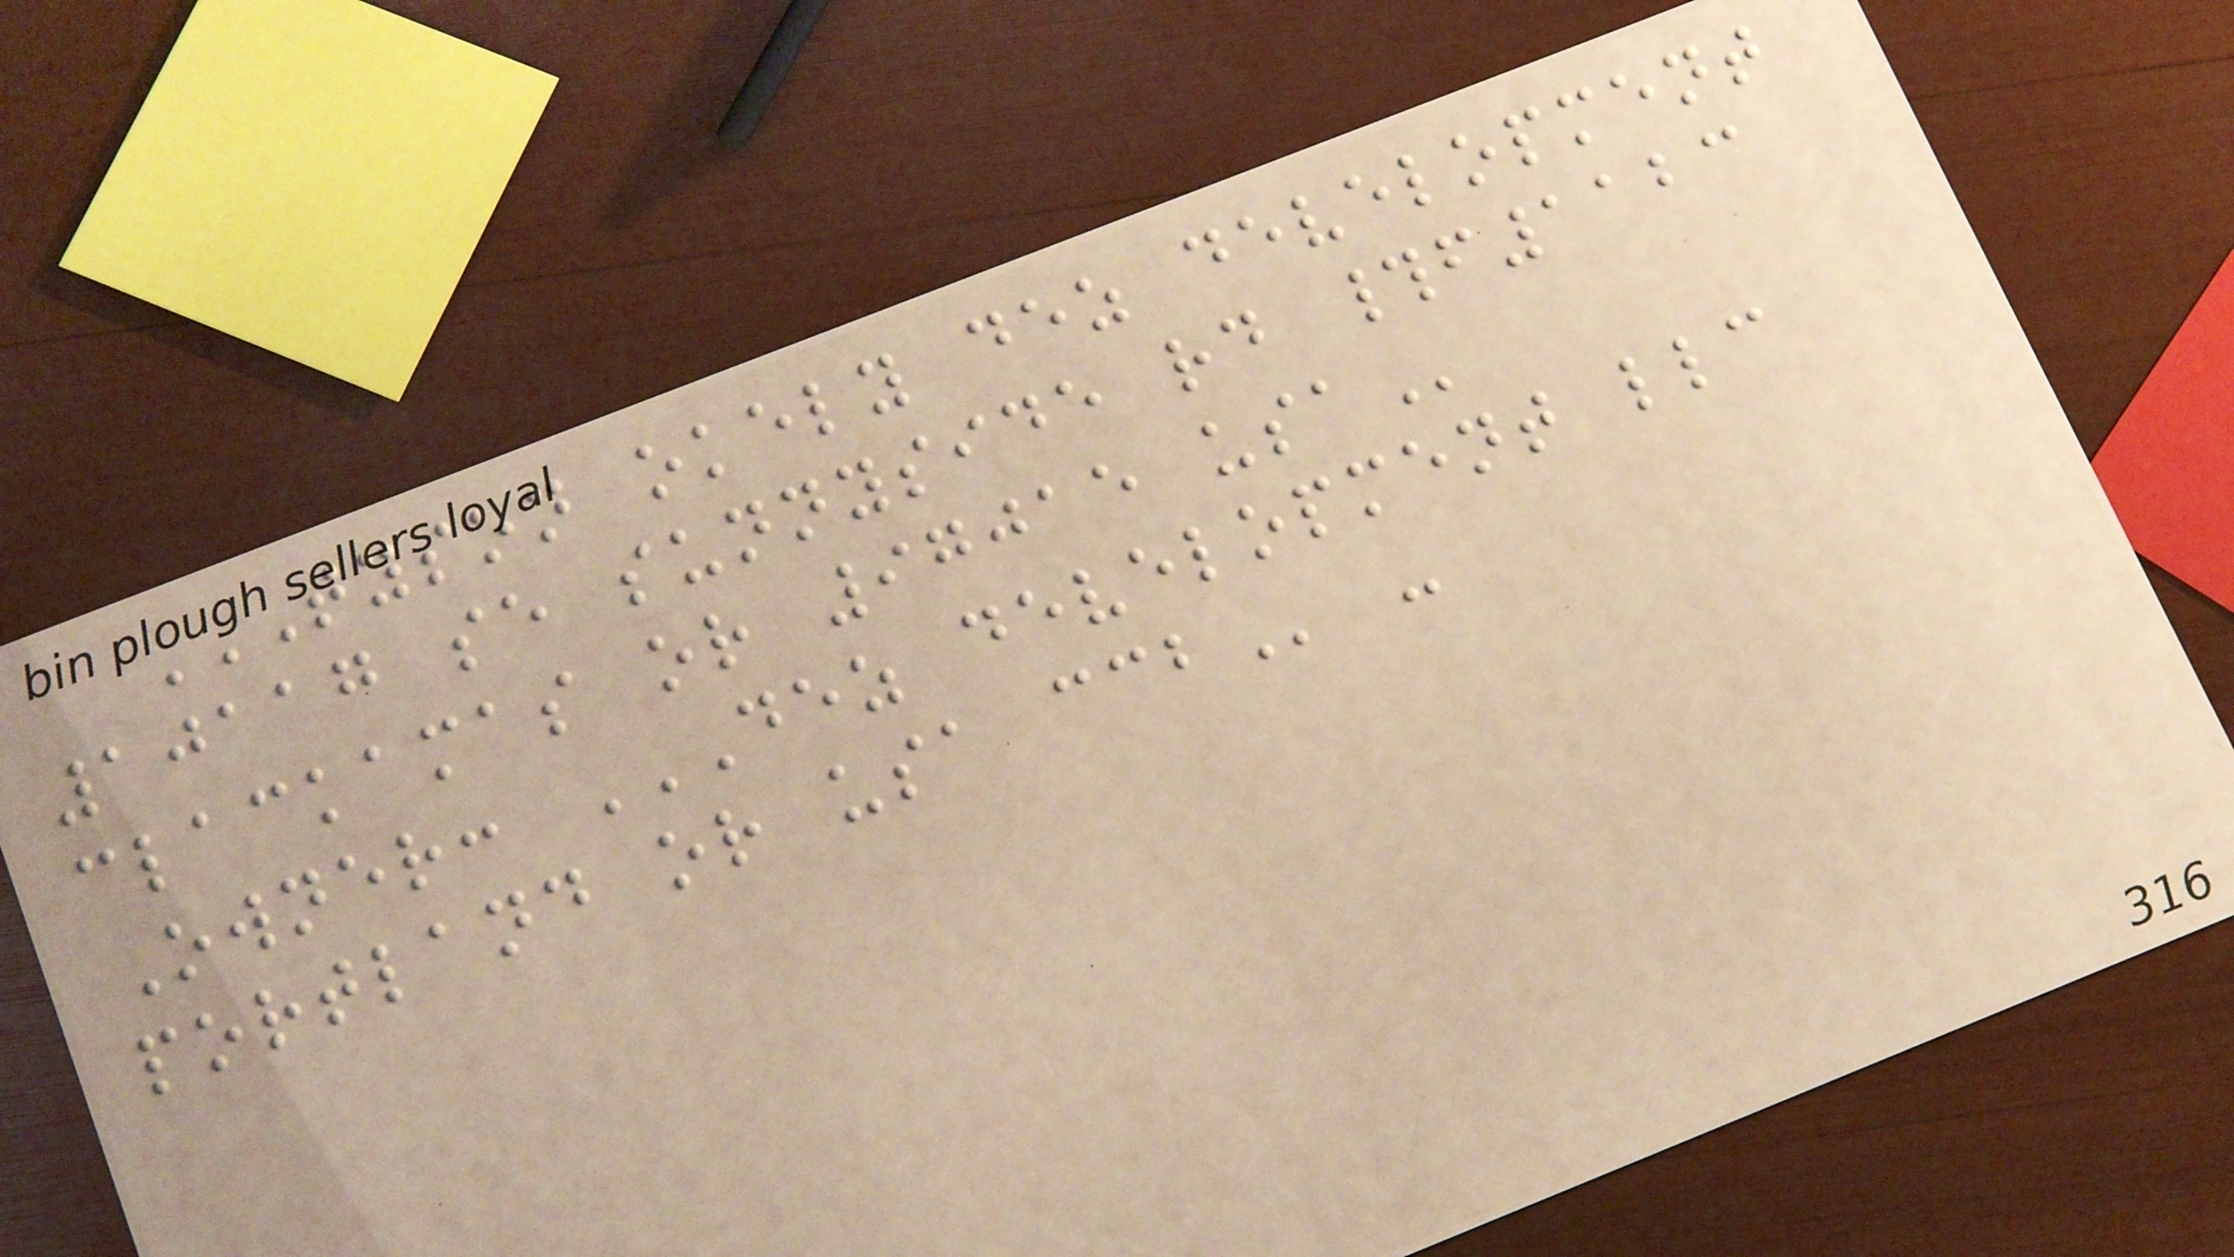TYSON OKELY DEZ DEVELOPMENT
10117 SE SUNNYSIDE RD #F1123
CLACKAMAS OR 97015 USA
Owner: DEZ DEVELOPMENT LLC
PORTLAND OR USA CCB -
